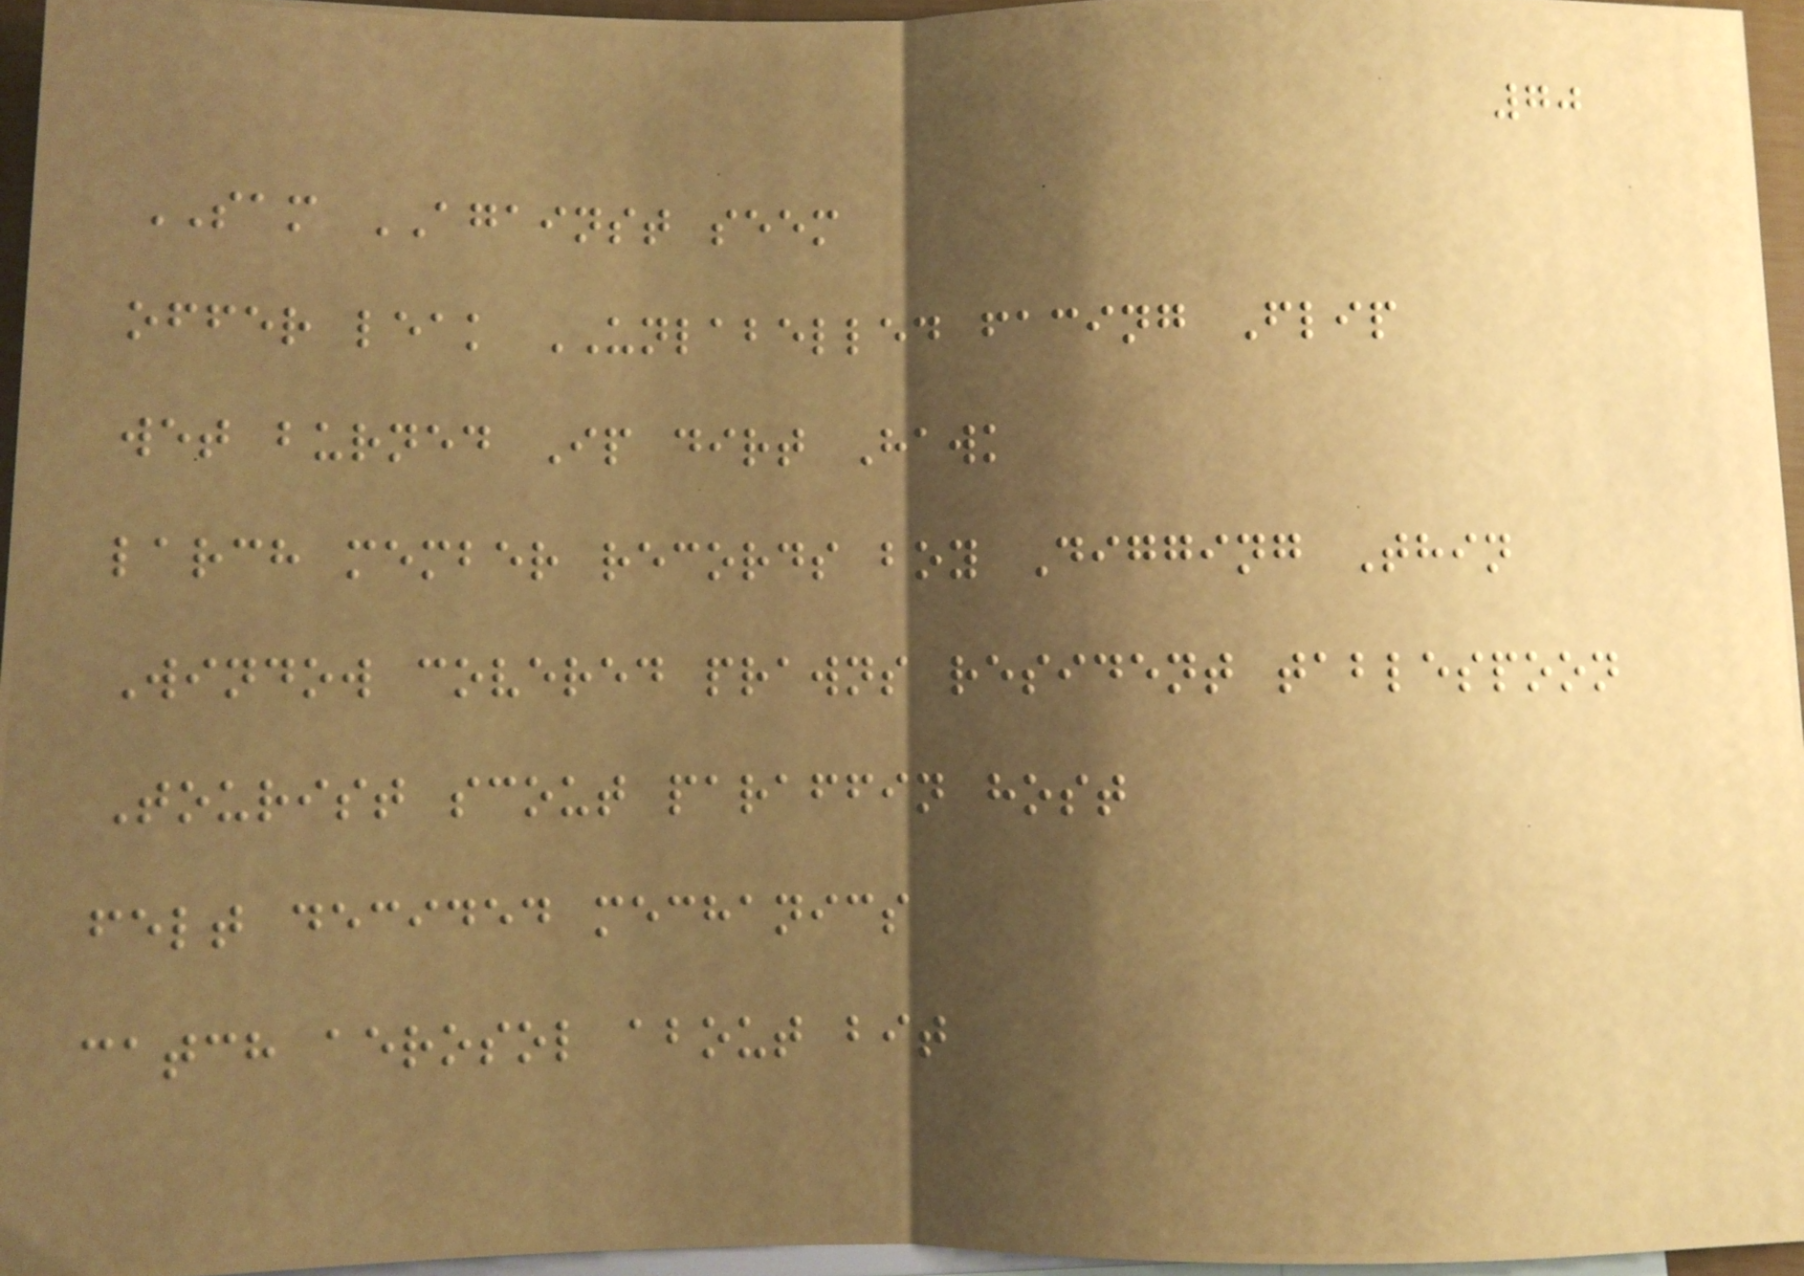70
SAM AGAINST seem
offer leak UNLABELLED facing Flip
wet burned Ip dirt Hawk
larch member records boy Digging Thin
Window covered prawns resident tablespoon
Tourist scout paraffin host
felt decided mechanics
catch aerosol about bit
